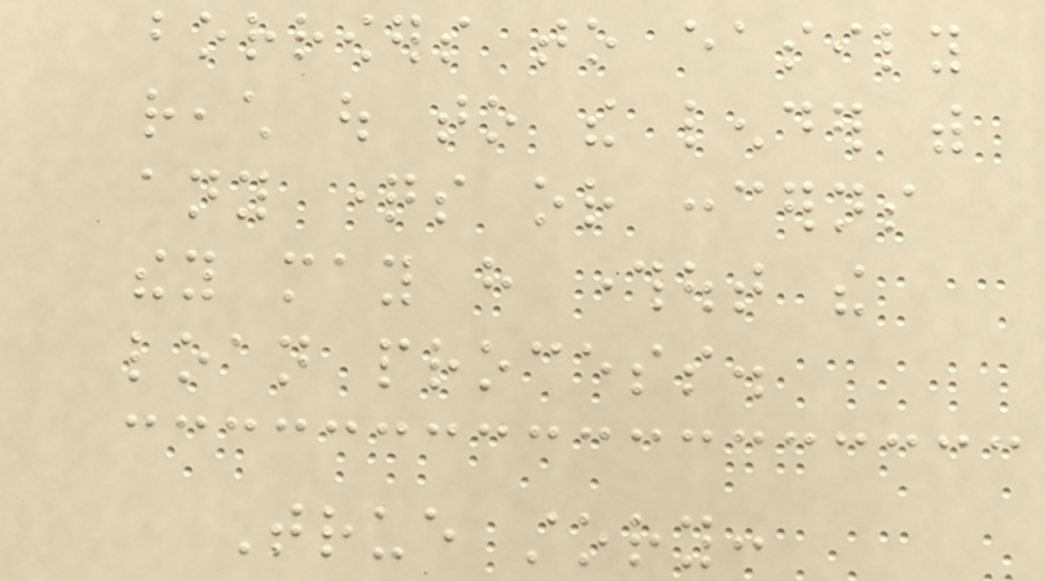borrowers to easily
reach out to the lender with
any questions or concerns
they may have throughout the
loan process.
True story:
